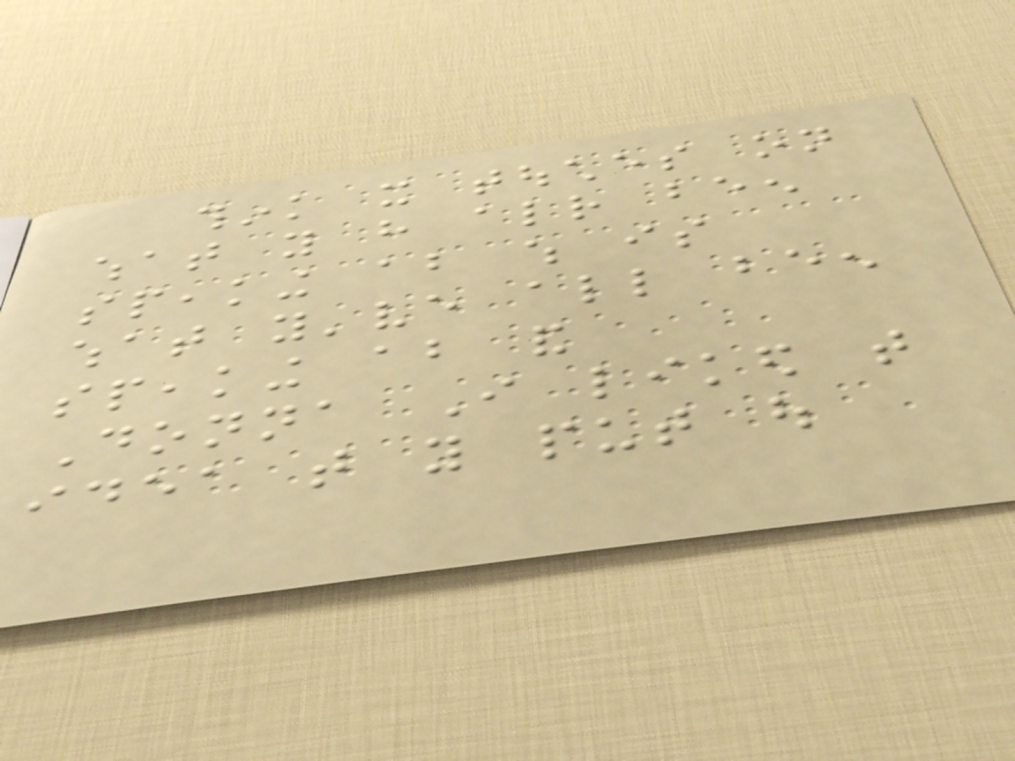think it touches on
what you have already been
speaking about which is
what you've all been
speaking about and
Donna I liked that
idea that you put out
